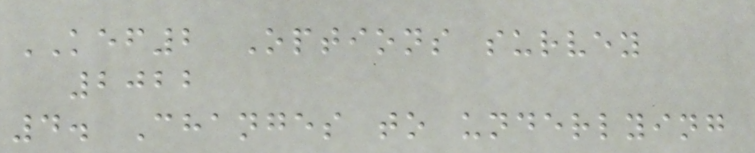KEF2 Options survey
2022
4. Changes to underlying
